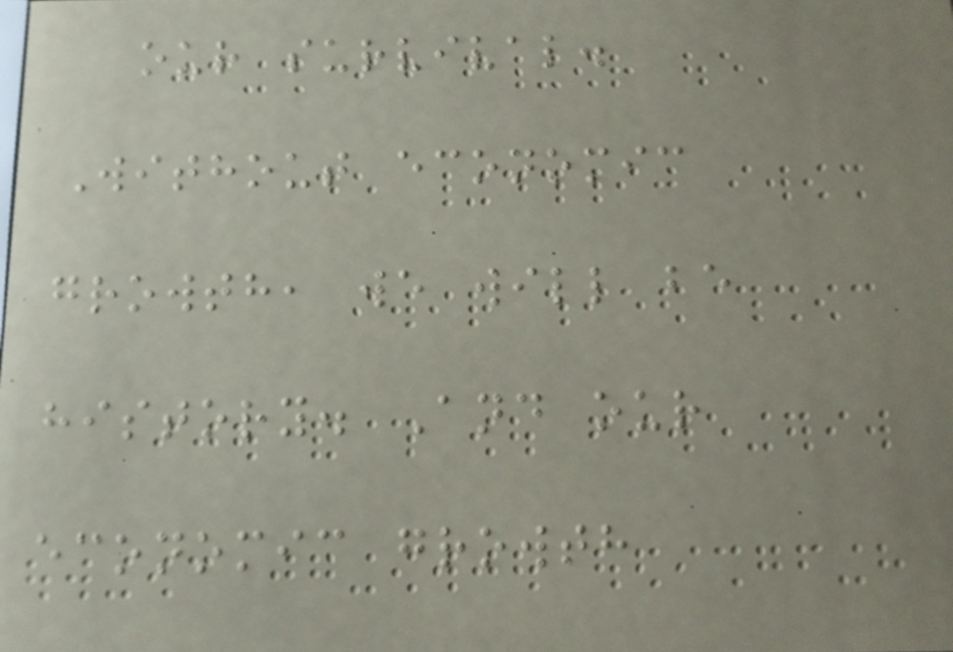our survival.
Without economic
growth, we will be
history. And our
economic growth
